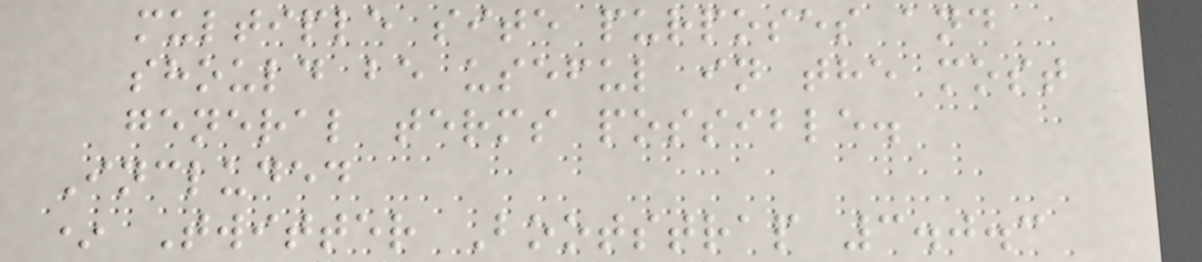multiple site purposes and
should be useful in the most
general terms possible.
Included
* Twitter Bootstrap 3.0.3
